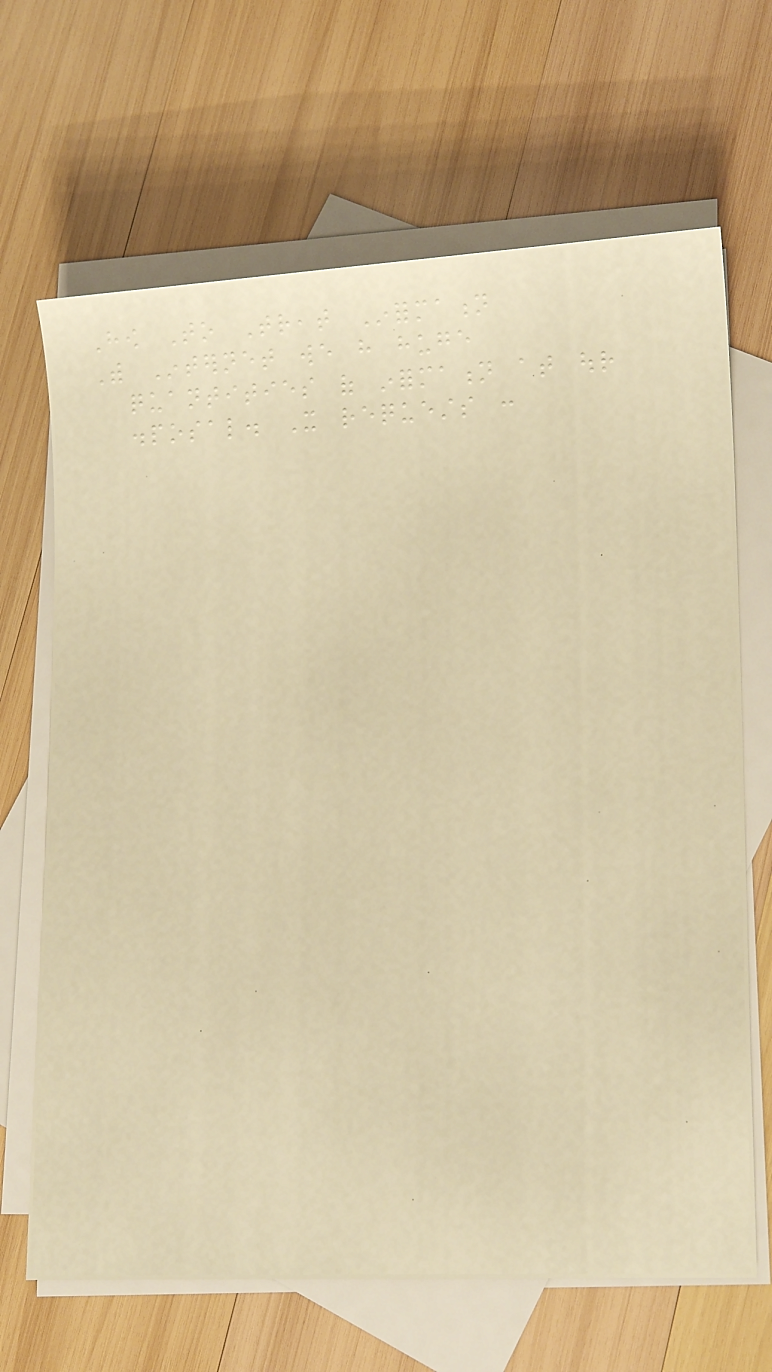How To Treat Information
With Internet we have huge
quantities of information at our
disposal. It requests :
